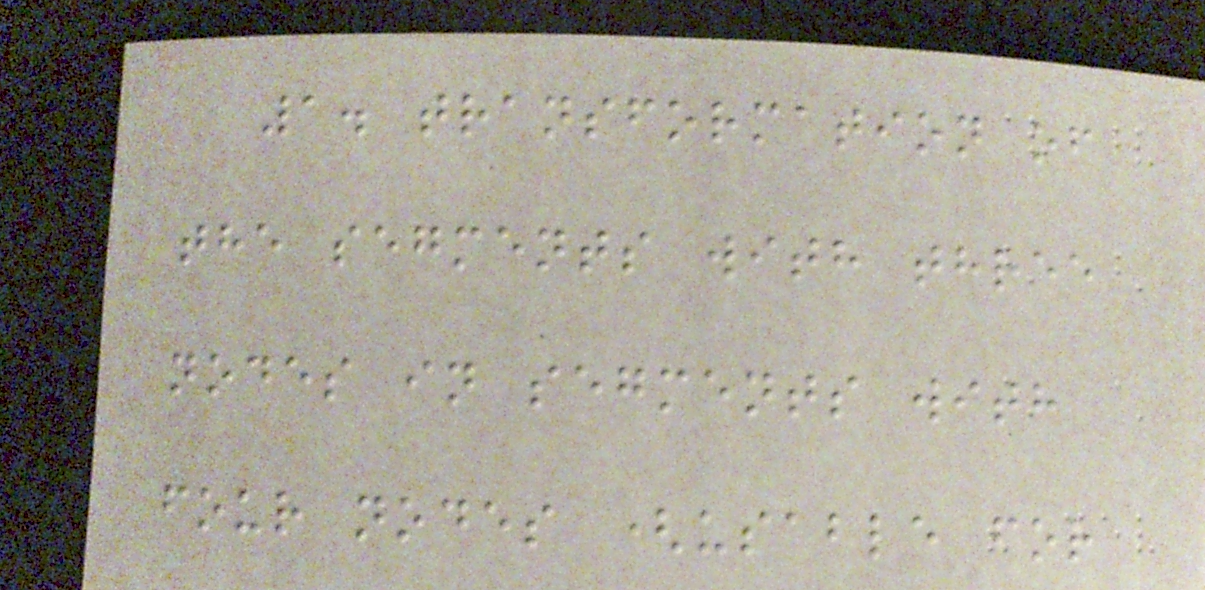1. transformation of
the segments with three
nodes in segments with
four nodes (usable for
